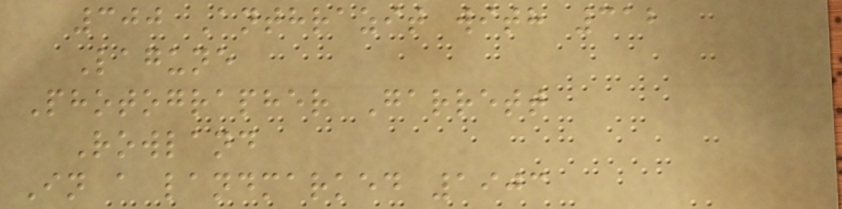300 Anthrazit with 312
Lagune
Photographer Garrett
Rowland
In a landmarked 1903
